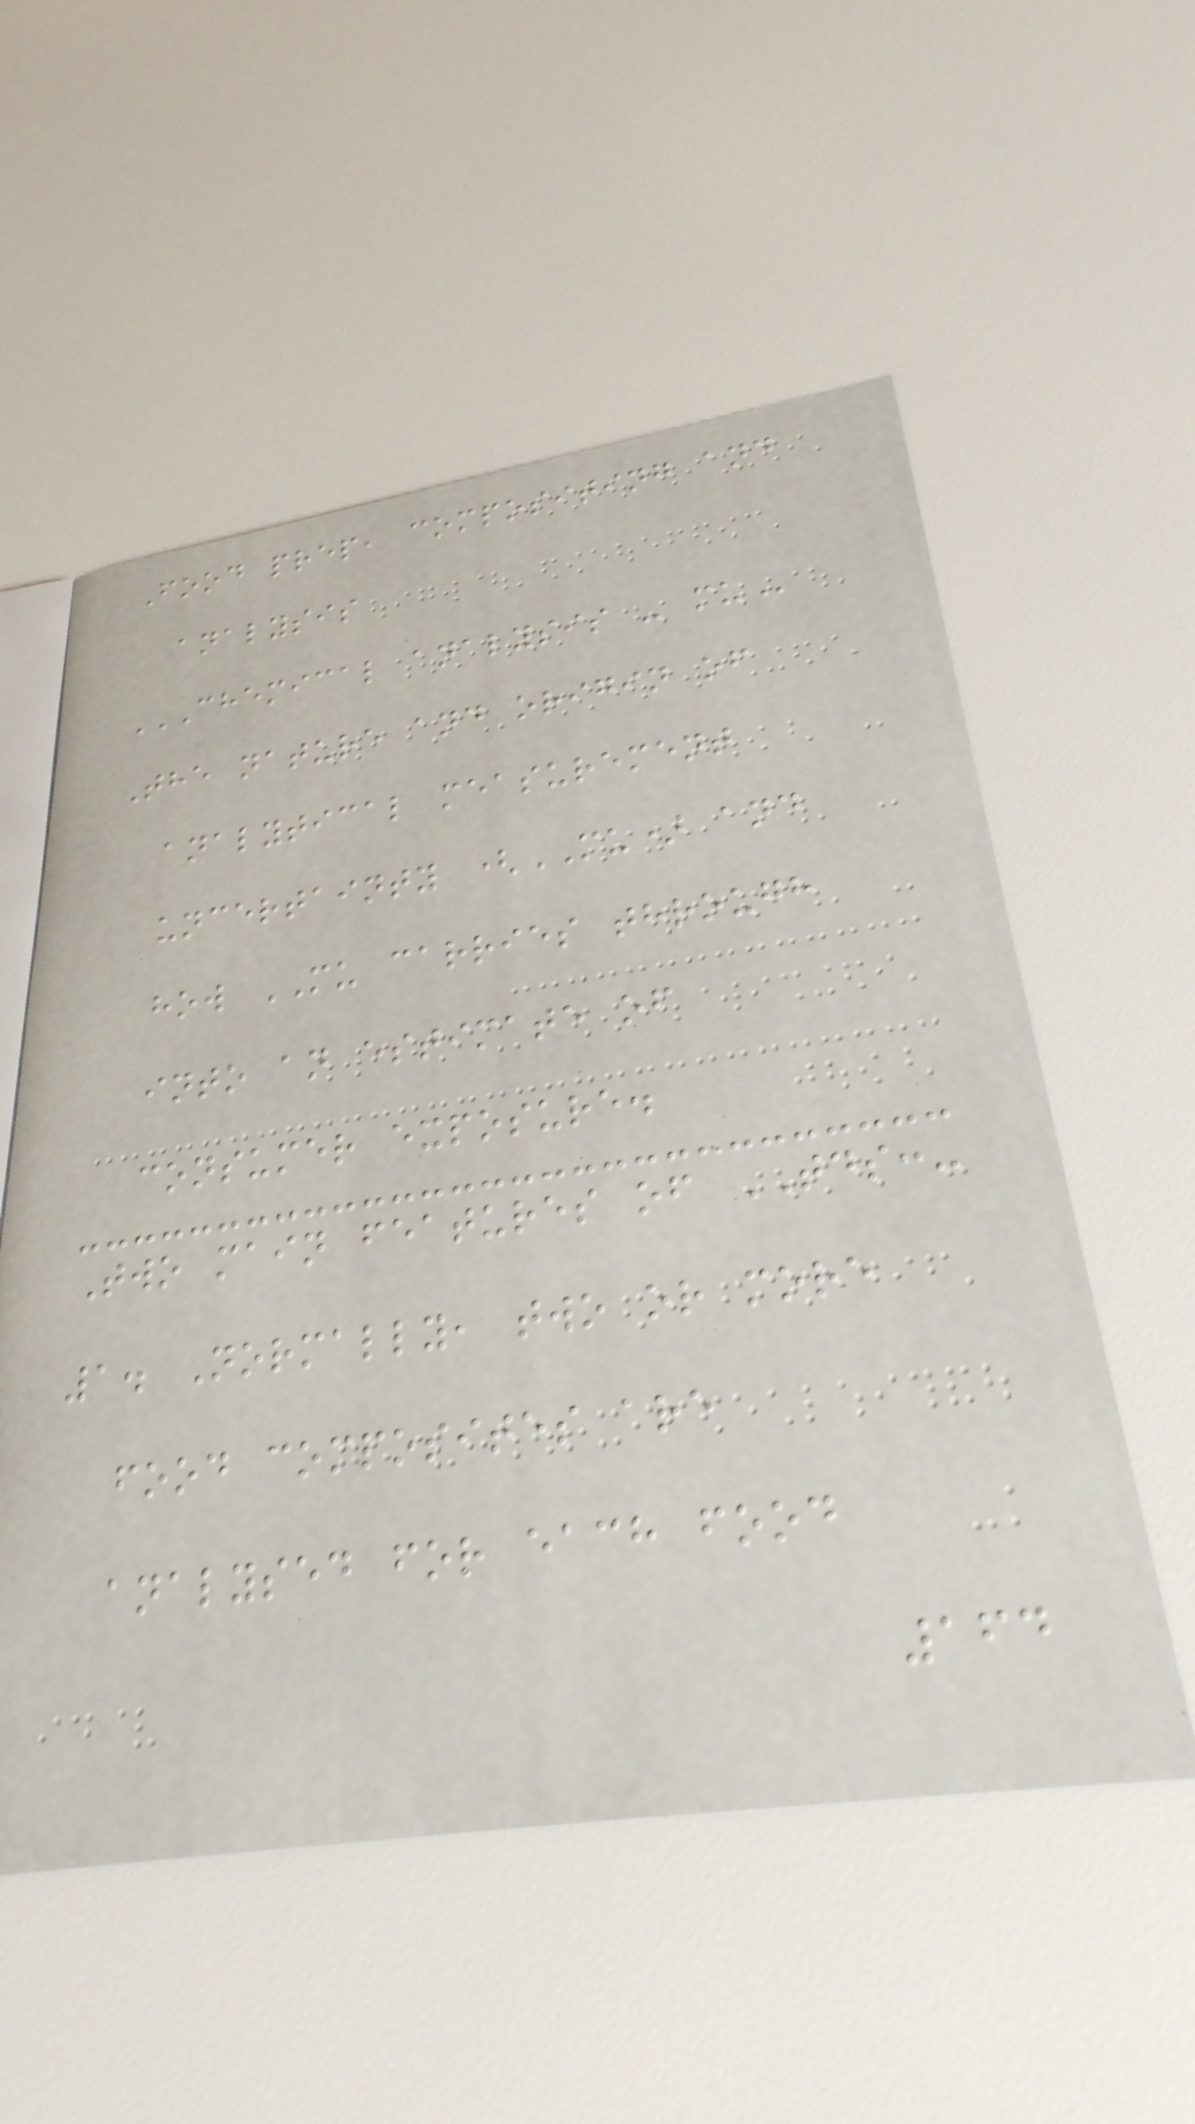Food prep, compositing and
analysis
CHEMICAL ANALYSIS - MU
The nature and origin of
analytical measurement
uncertainty (MU) and
how MU carries through
into an estimate of
consumer exposure.
Two main features of TDS:-
1. Normally, two or more
food composites are
analysed for each food
164
